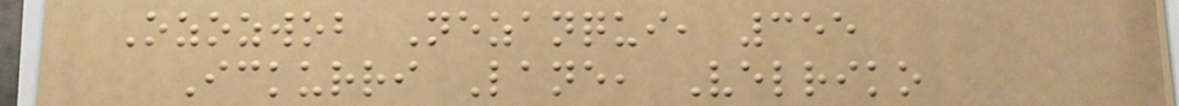Ozozwob Nezanqui, 355
Ickurri Lane, Velriko
